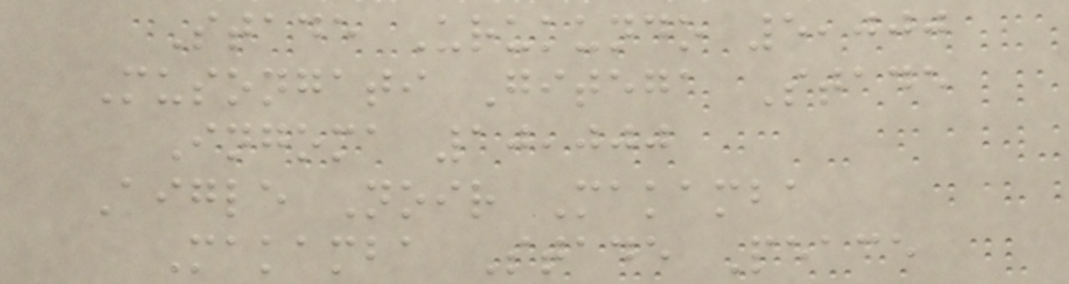Stade Urukundo 5,000
Musongati Gitega Stade
Ingoma 10,000
Aigle Noir Makamba
Makamba Stade Peace
